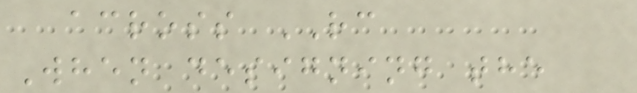across RC
When designing the
